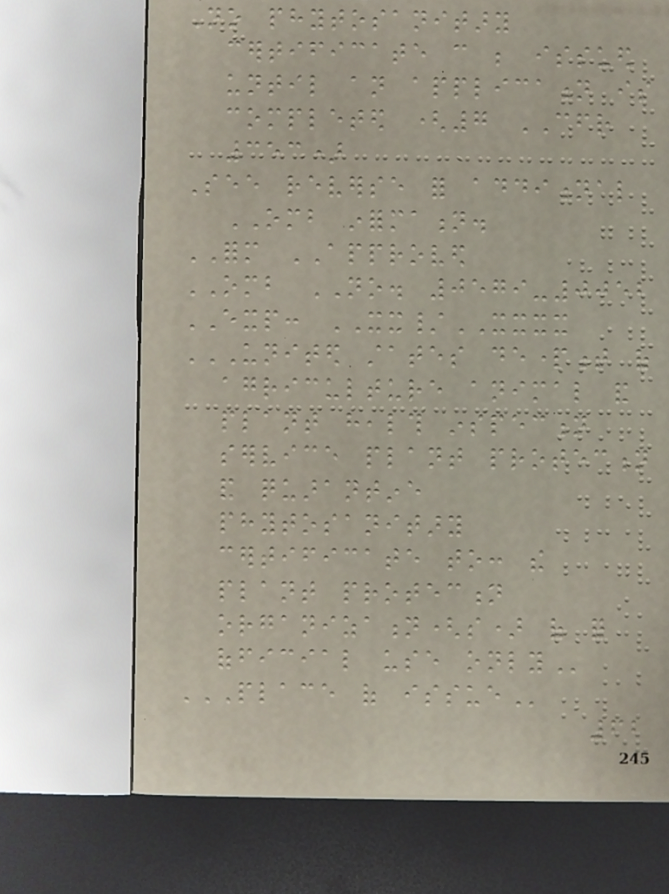No phytosanitary
certificate can be issued
until an application is
completed (7 CFR
353)
See reverse for additional
OMB information.
FORM APPROVED
OMB NO. 0579-0052
EXP: XX/XXXX
UNITED STATES DEPARTMENT OF
AGRICULTURE ANIMAL AND
PLANT HEALTH INSPECTION
SERVICE PLANT PROTECTION
AND QUARANTINE
PHYTOSANITARY
CERTIFICATE TO: THE
PLANT PROTECTION
ORGANIZATION(S) OF FOR
OFFICIAL USE ONLY
PLACE OF ISSUE
62
